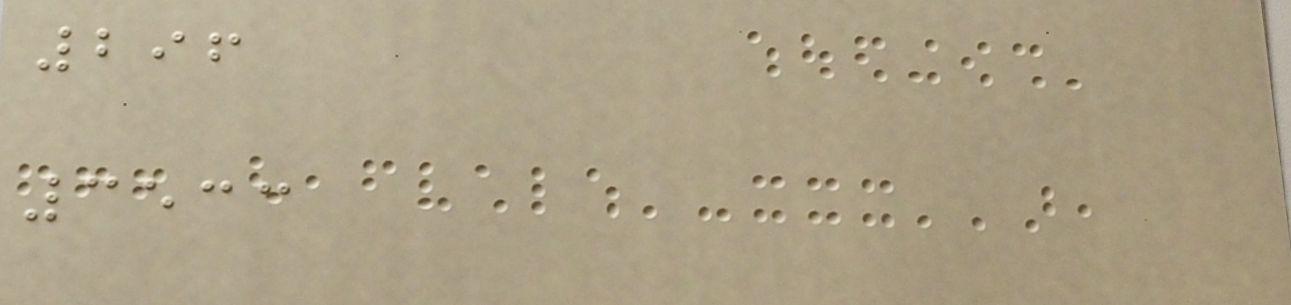296
3533
